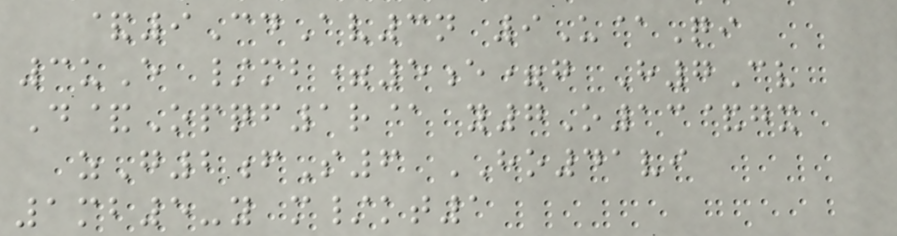&9CdAv3n 9U@Qi
3uE /mb=5e=g H7Cv
D&Opqf1r@ y7O13&gx
zG2fS6 HO41vi
1mb5-y m/kt1
